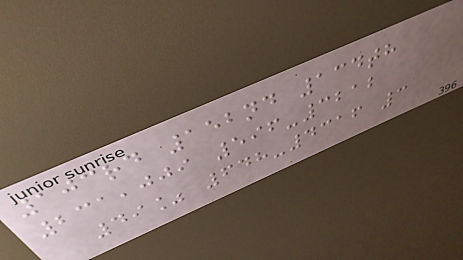103rd 152nd 134th
231,009 596-3212
49% 648-4316 3
